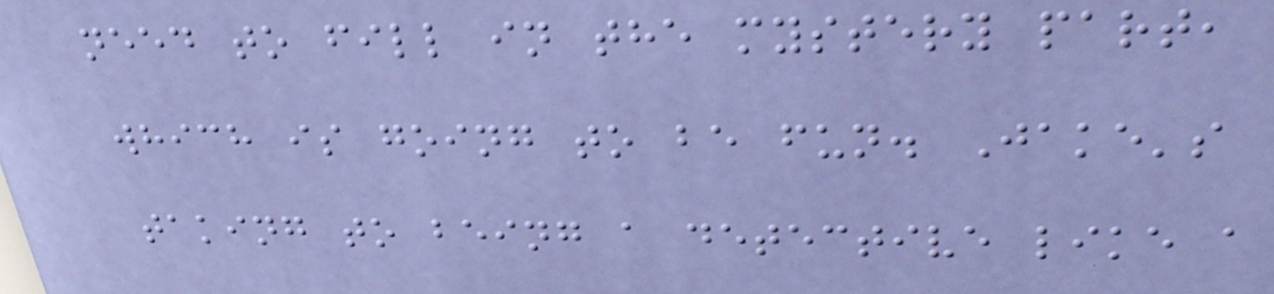need to fill in the mystery part,
which is going to be fun. Jake's
taking to being a detective like a
